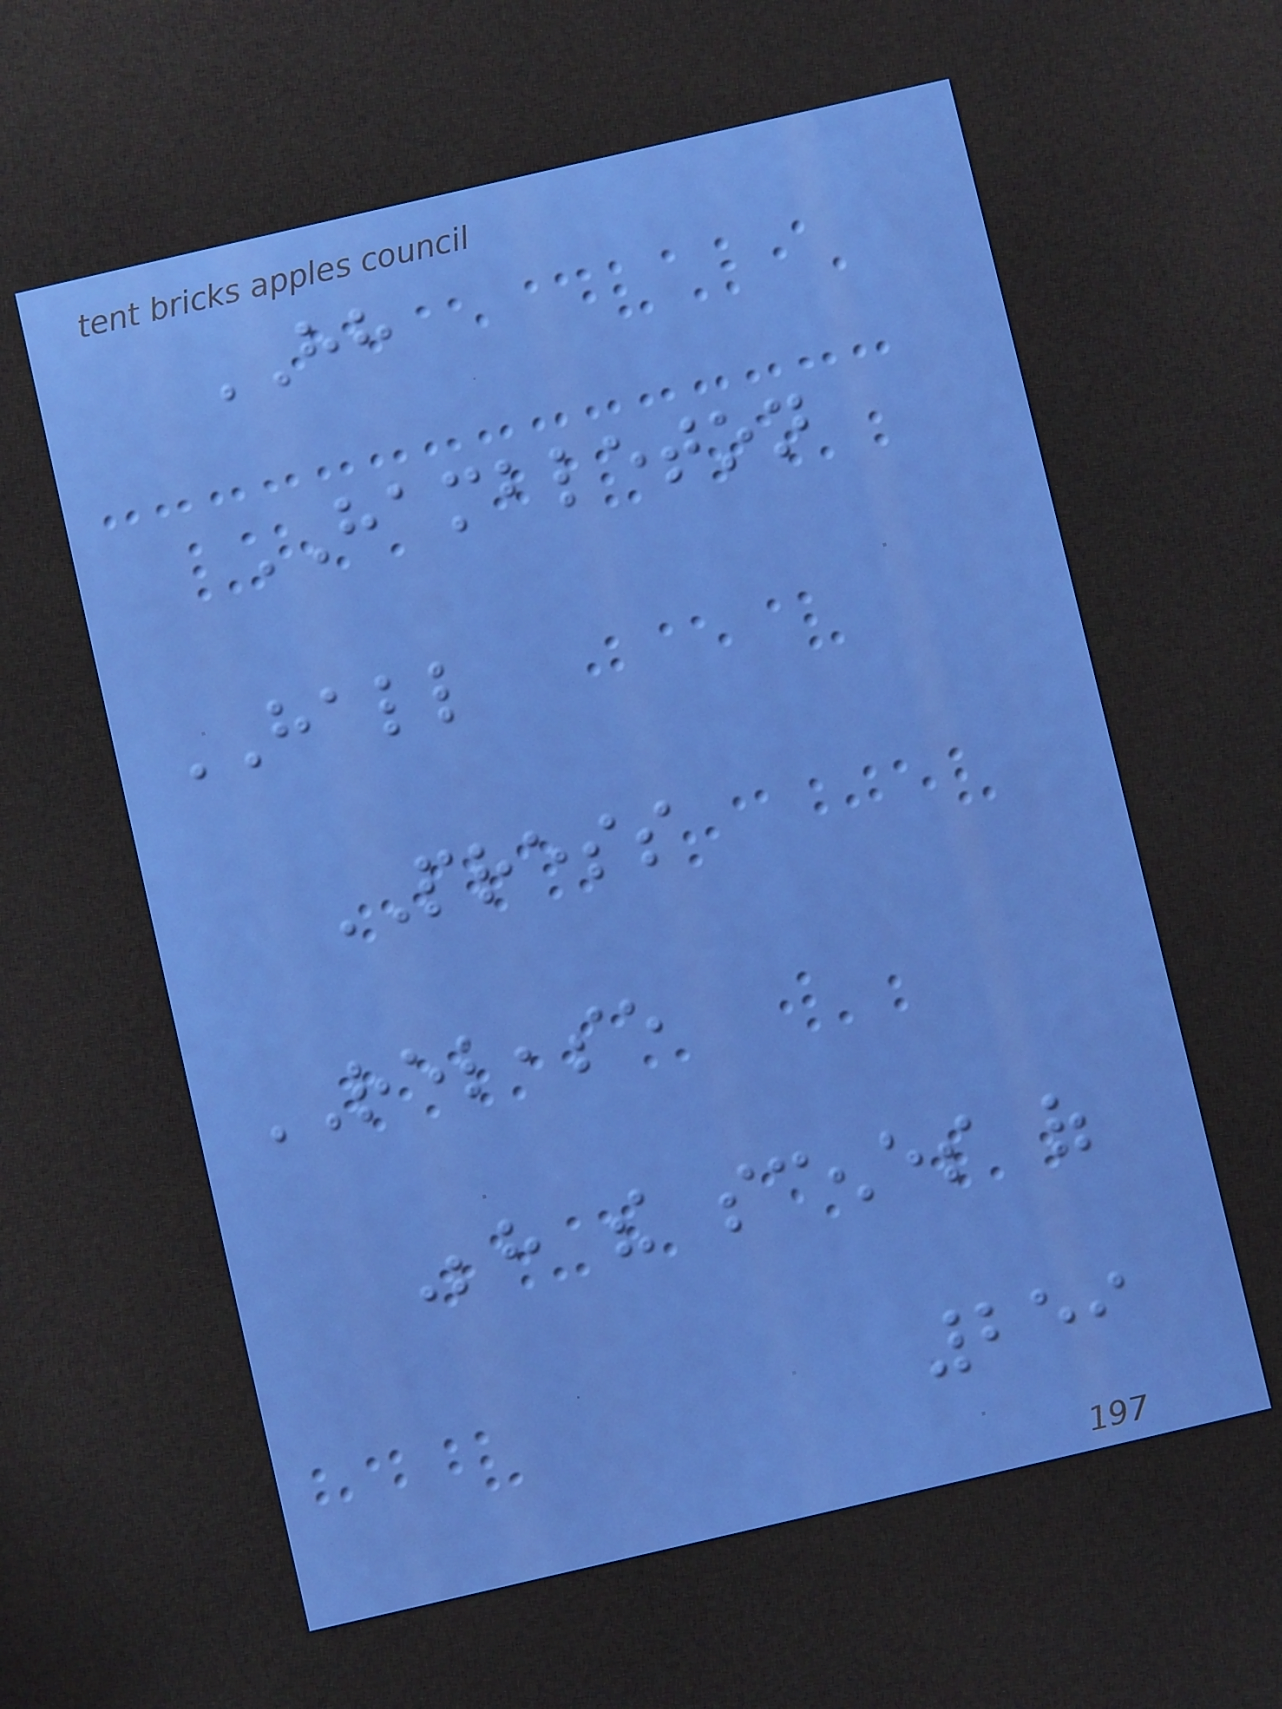HH
HAMBLETON
HALL
PRESS
RELEASE
Behind the scenes of
259
